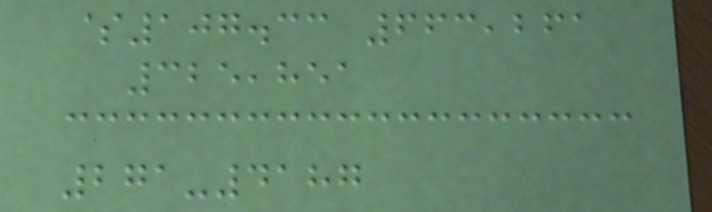$107.33 663,261
325,851
271-4187
